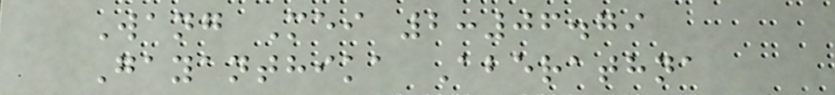Wang Mei 2:06.79
Gayanthika Aberathna
